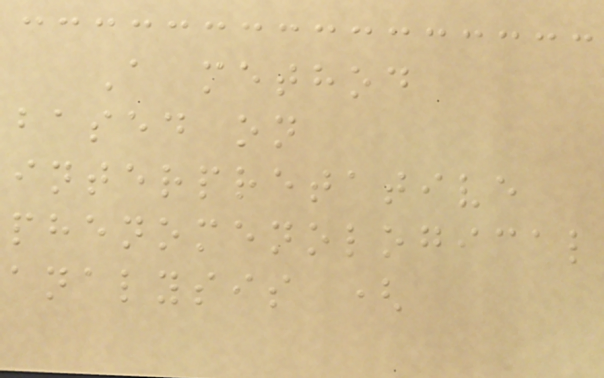A method
based on
interpretative
phenomenological
analysis (
